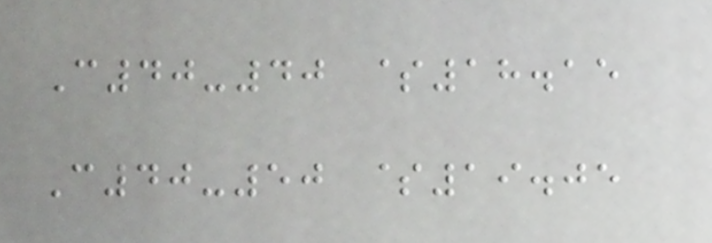C40-40 $18.15
C40-50 $19.05
